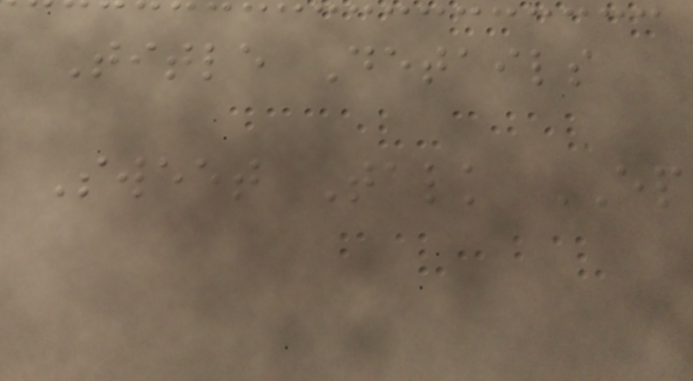Title Details
Sweet Talk EP
